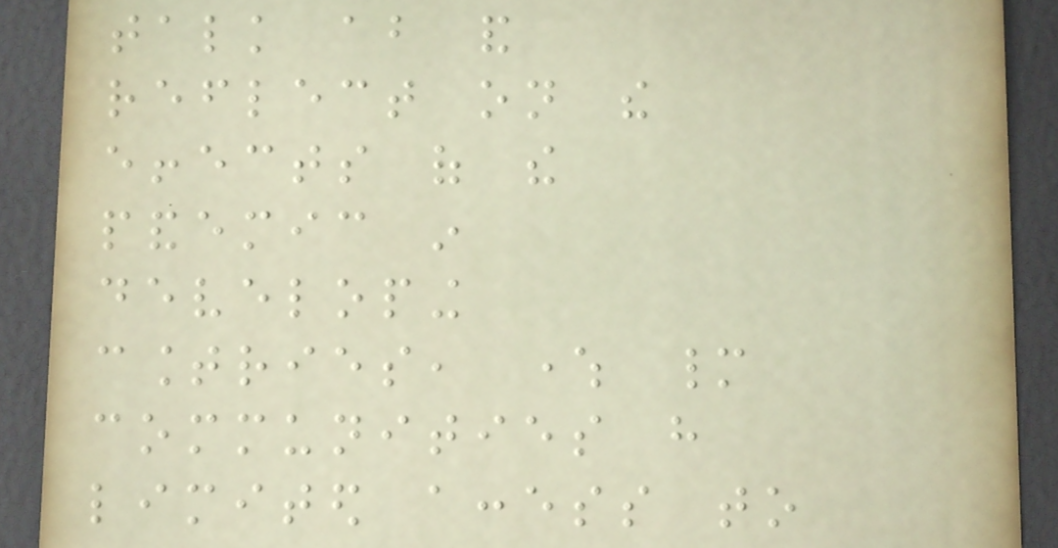talk about and
reflect on the
effects of the
pandemic in
developing
countries, where many
communities have
limited access to
